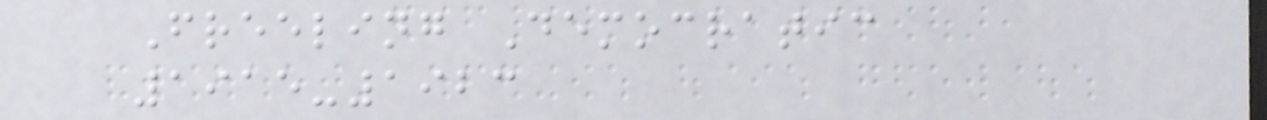Freeling Democratic
1915-1923
